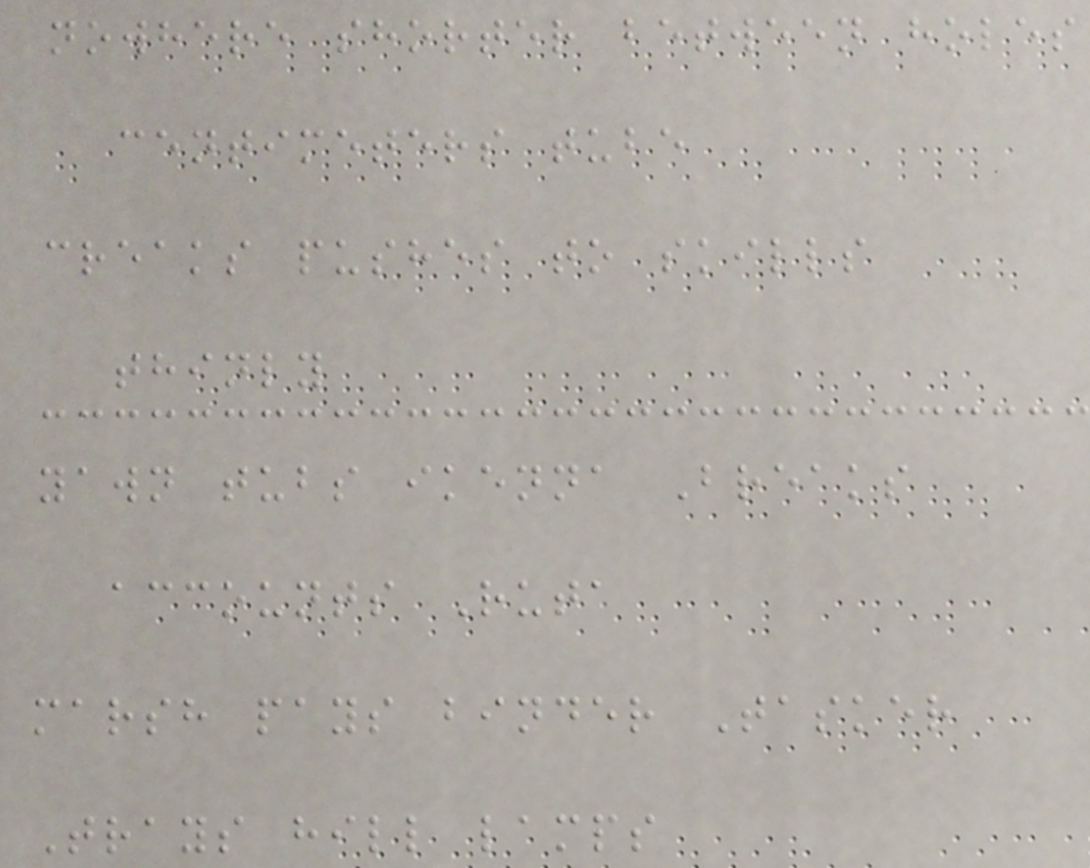nowhere shorter between holes
centimeters tube
creaks pushes to skills
thinly
yawn tubs ikenna Breaks
accounts Ruta
marsh pays binder Tasker
Trays hill lamps
